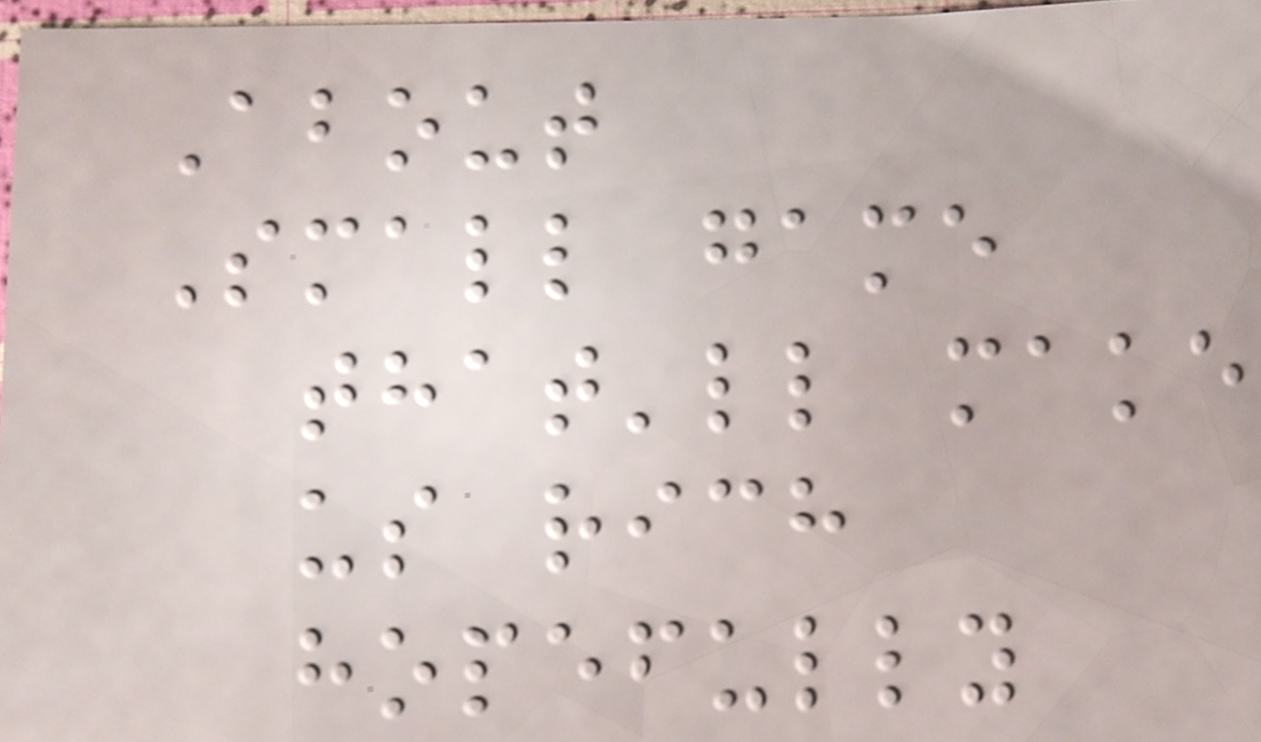About
Small game
that'll make
us rich
hopefully
